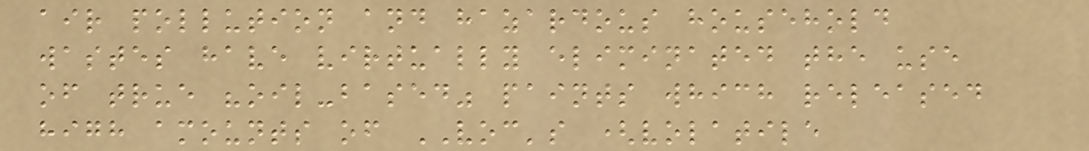air pollution and hazardous household
wastes have virtually eliminated the use
of true "oil-based" paints which released
high amounts of VOC's (volatile
